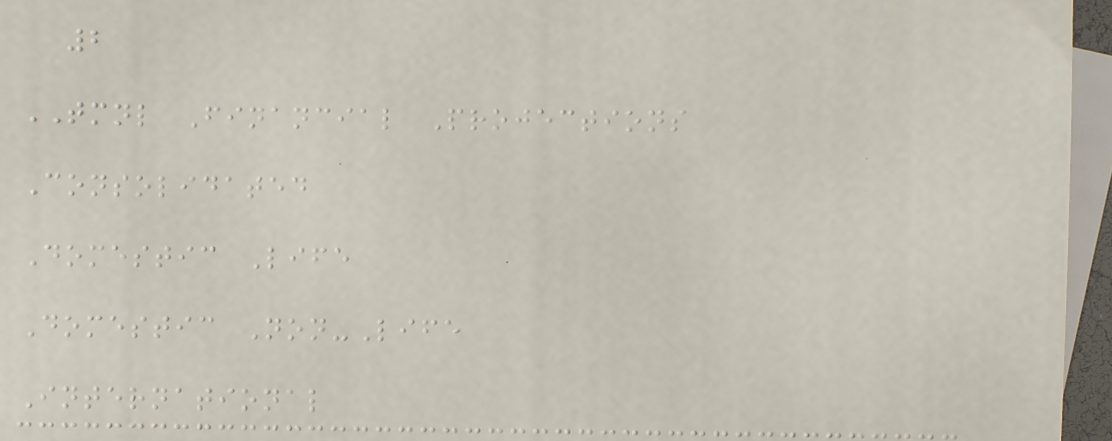2
TMNL Financial Projections
Consolidated
Domestic Life
Domestic Non-Life
International
